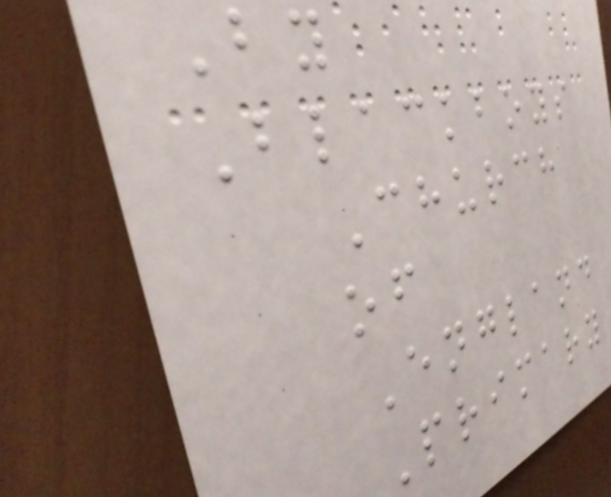By
Blackboys
Church
of
England
Primary
